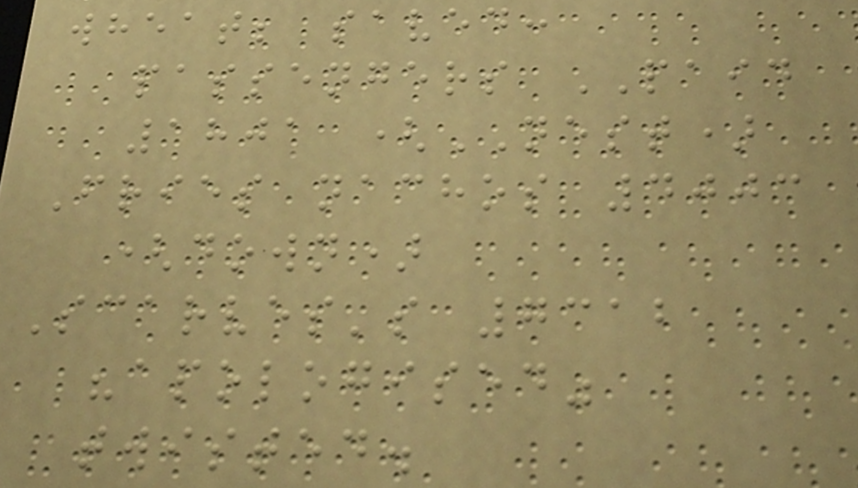wheat; saved:
passengers PAID
1801 (NEST)
Fries nachos 4003
(down)
Scarves's 7312
"apologised"
twisted.
